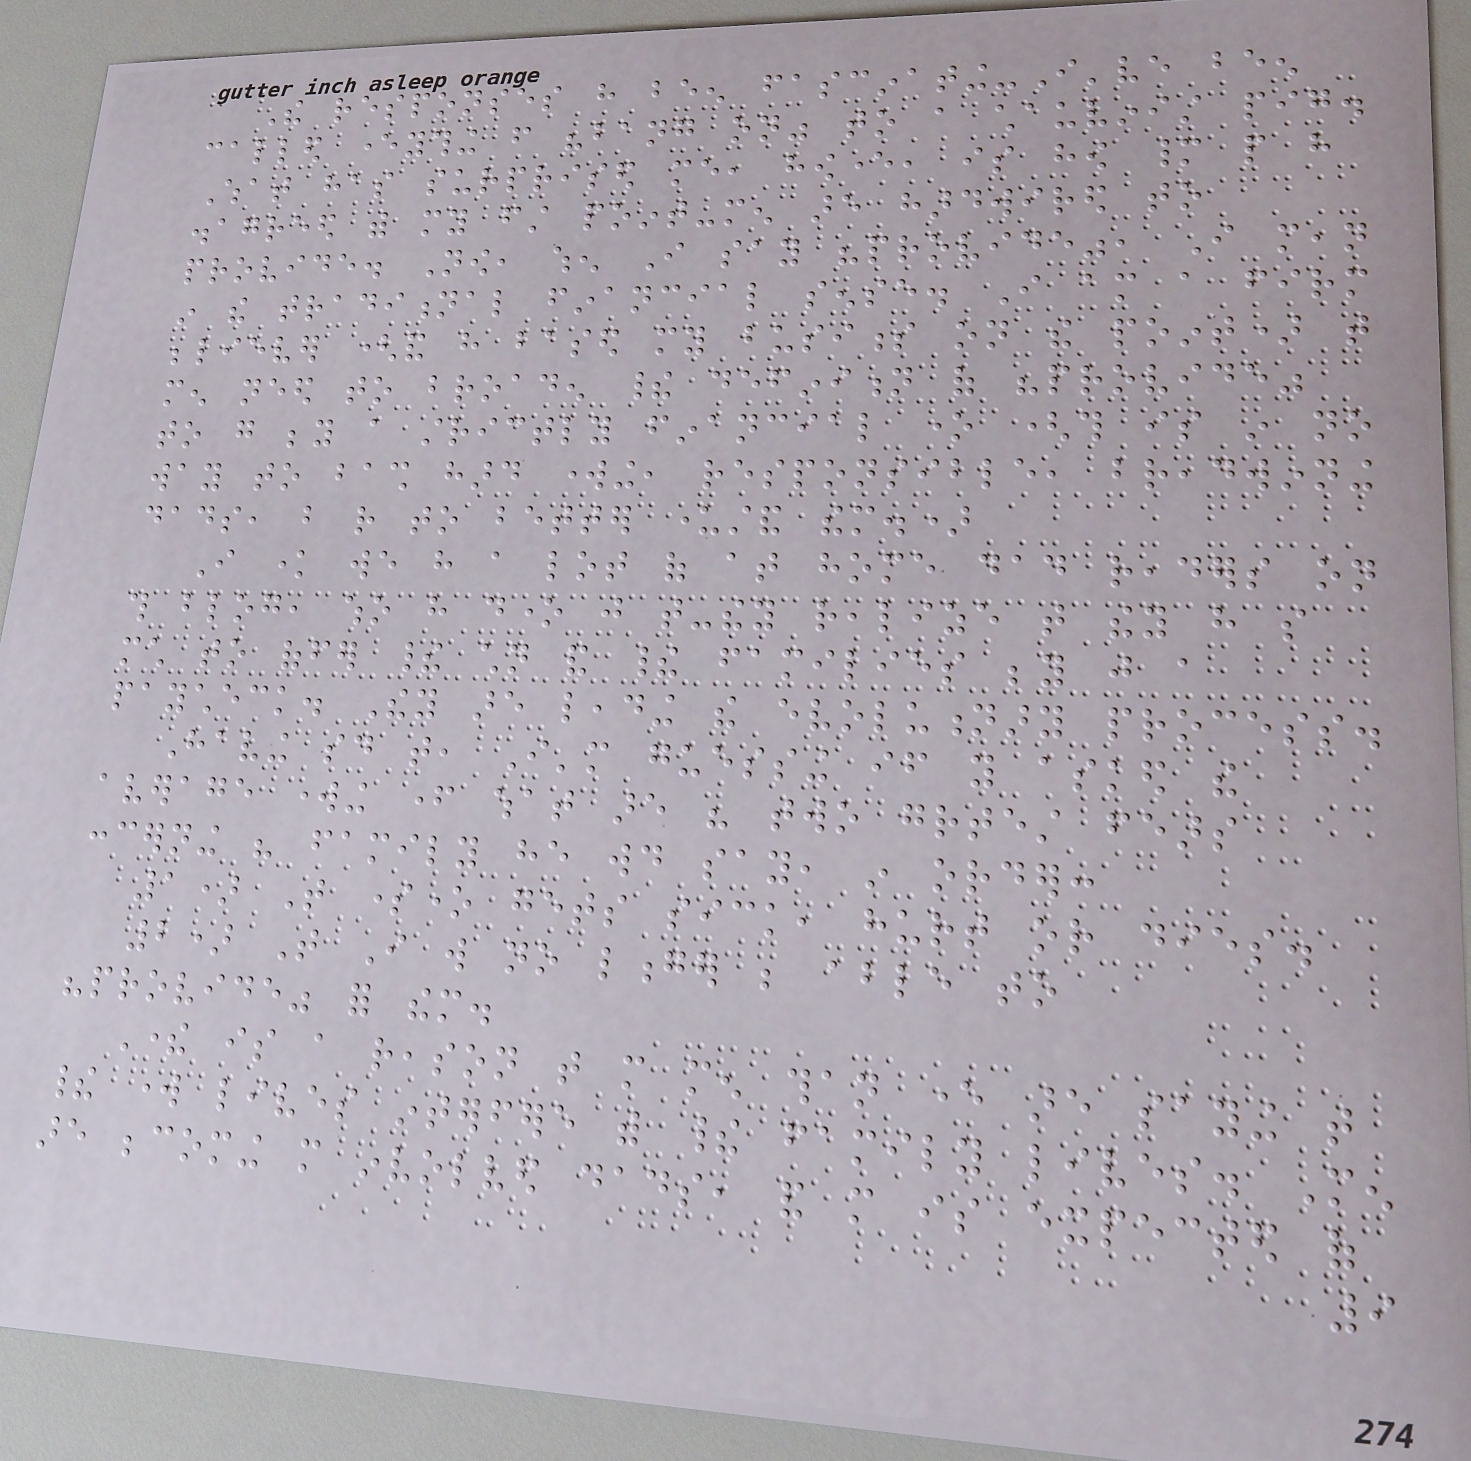The responses have been fascinating-I've been
called everything from "bang on" to a chauvinist pig.
What has surprised me, however, is how many people have
disagreed with my first point-men are hardwired to
provide. Now, when I say "provide", I mean
in the traditional financial sense. I am a firm
believer (and have based my business on the point) that
men need to broaden their definition of "provide"
to go beyond a strictly financial one (this is in no
way to bash hard working, responsible, breadwinning
dads, but rather to better understand them.)
I know we have a lot of at home dad readers on
this blog, who have done just that-they realize that they have so
much to offer their children and their families beyond just a
paycheck. They are leading the evolutionary process.
Having said that, I'm guessing if you asked the
average working father what are his two greatest fears
concerning his family he would say, in order:
1) That someone gets sick, hurt or dies.
2) That I will no longer be able to
"provide" for them.
There is a reason that more men than ever are saying that
their work lives interfere with their family lives. Men
are becoming more involved dads, and more is expected of
9
